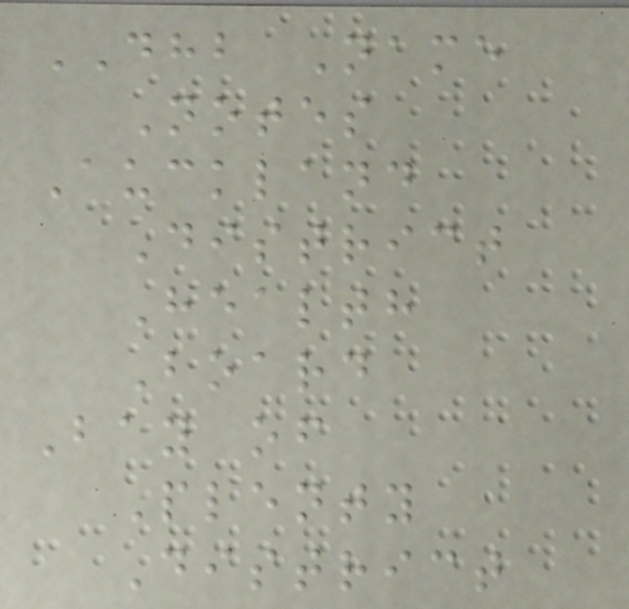DHB Name
Notes
Auckland
District
Health
Board
Bay of
Plenty
District
